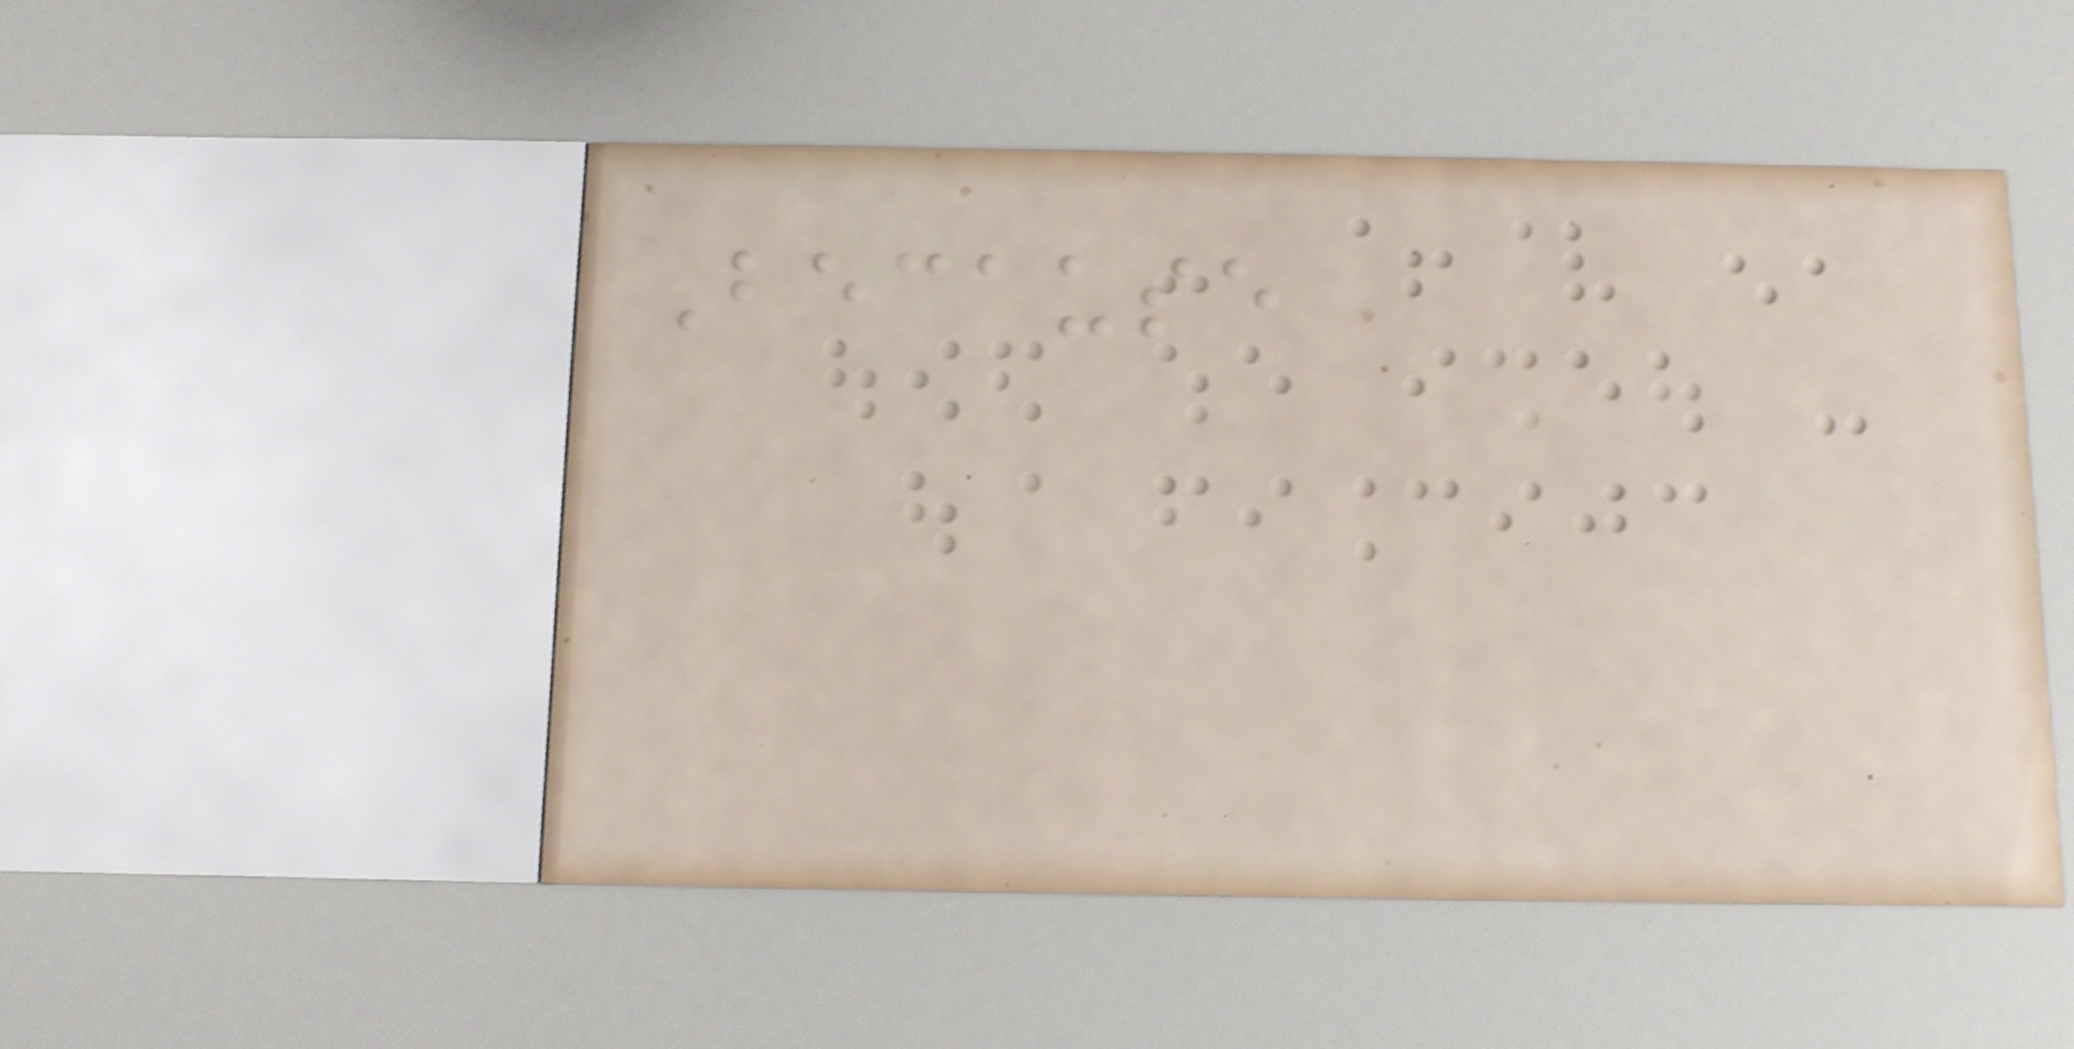Because
